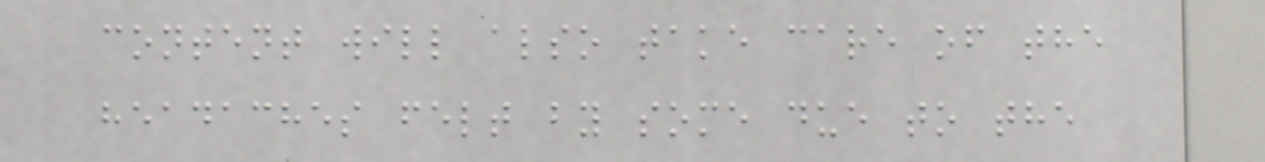content will also take care of the
headaches felt by some due to the
